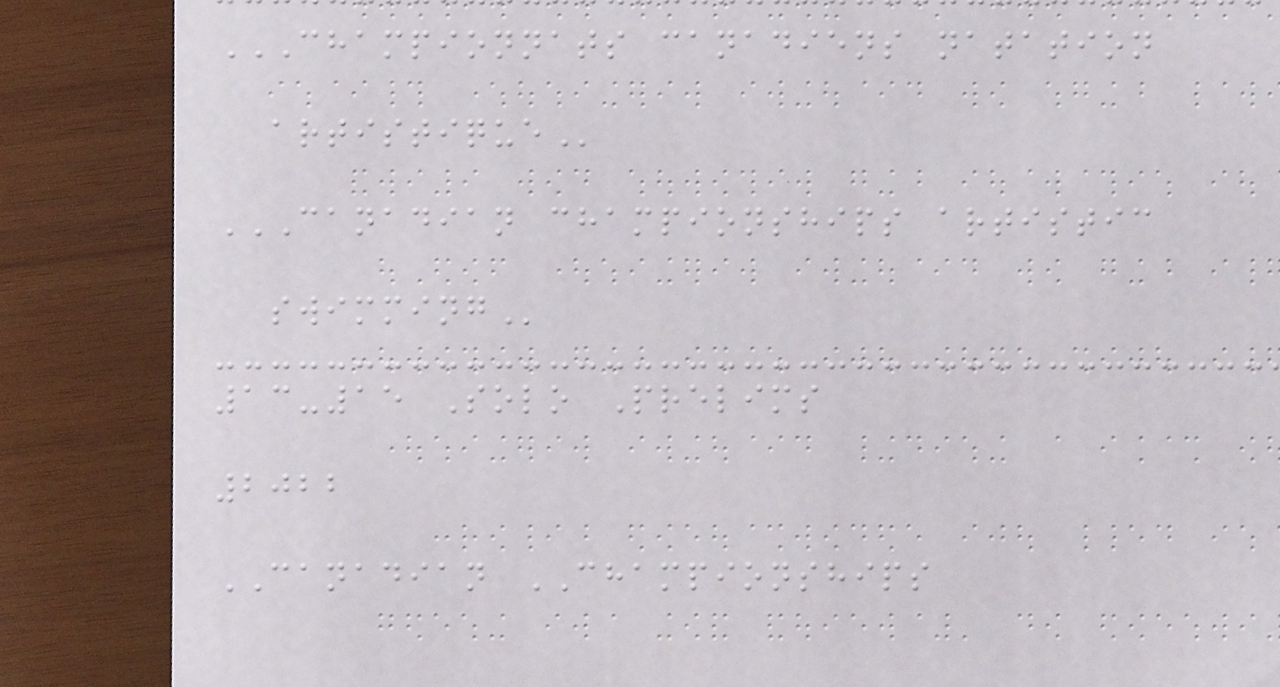CHAMPIONNATS CANADIENS NATATION
ARTISTIQUE
CANADIAN CHAMPIONSHIPS ARTISTIC
SWIMMING
13-15 Solo Prelims
2022
CANADIAN CHAMPIONSHIPS
